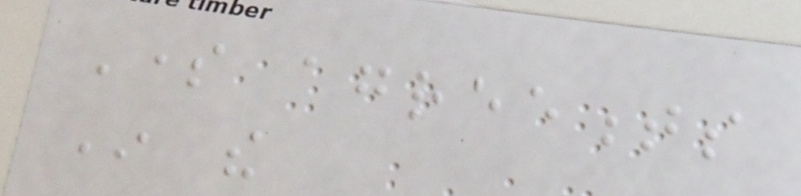Some agreements
In the
